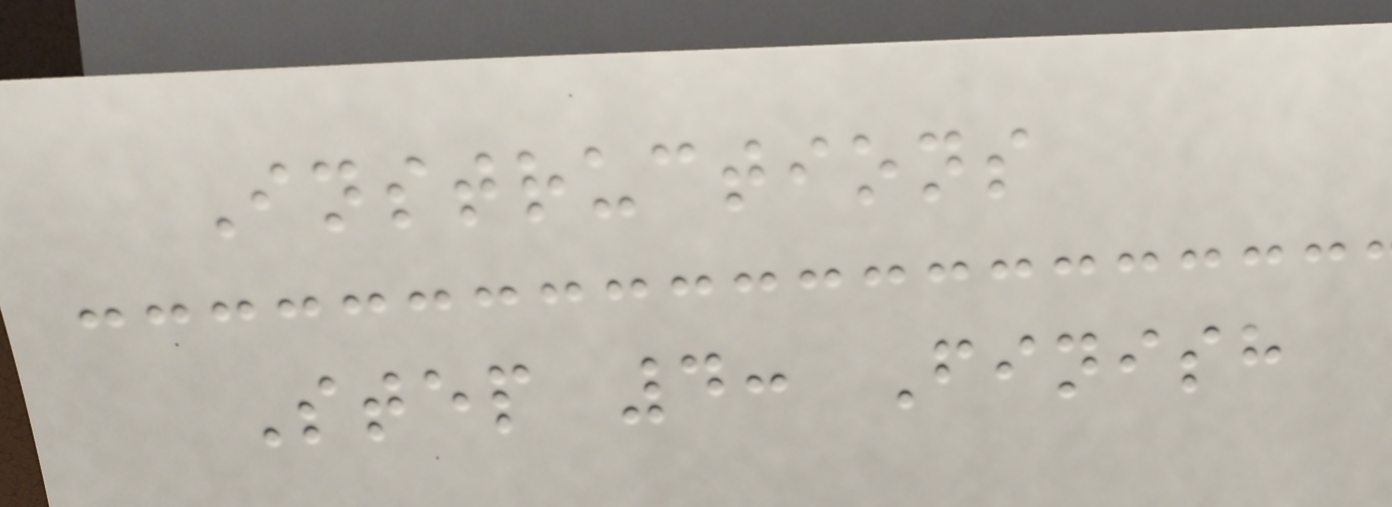Instructions
Step 4: Finish
